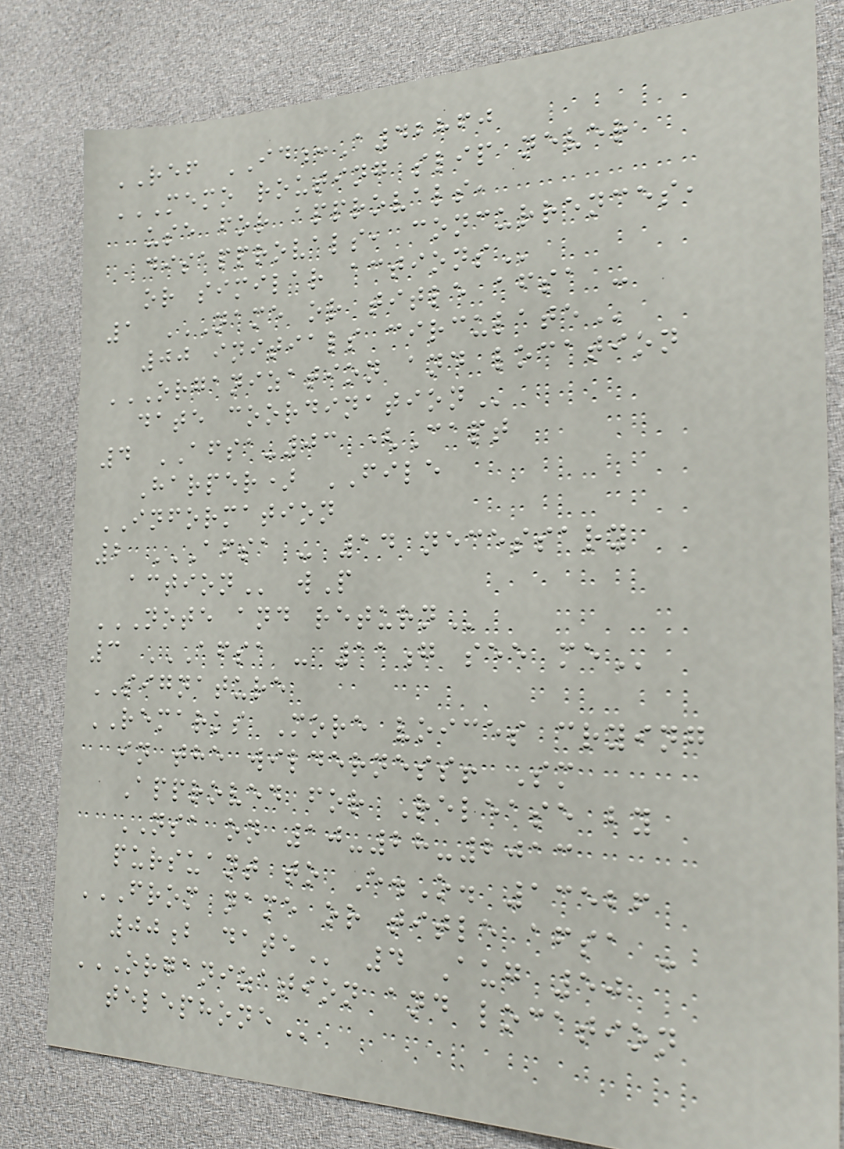REF ID:A42860
MEMO ROUTING SLIP NEVER
USE FOR APPROVALS,
DISAPPROVALS, CONCURRENCES,
OR SIMILAR ACTIONS
1 NAME OR TITLE AFSA -
00 INITIALS CIRCULATE
ORGANIZATION AND LOCATION
DATE COORDINATION
4 AFSA-03 (Capt
Harper) FILE
INFORMATION
2 AFSA - 14 NECESSARY
ACTION wP
NOTE AND RETURN
3 AFSA - 11G SEE ME
SIGNATURE
REMARKS More voices crying
in the wilderness! Sm
Approved for Release by
NSA on 10-28-2013
pursuant to E.O. 13526
FROM NAME OR TITLE AFSA -
00B DATE 4 Aug 50
ORGANIZATION AND LOCATION
TELEPHONE
